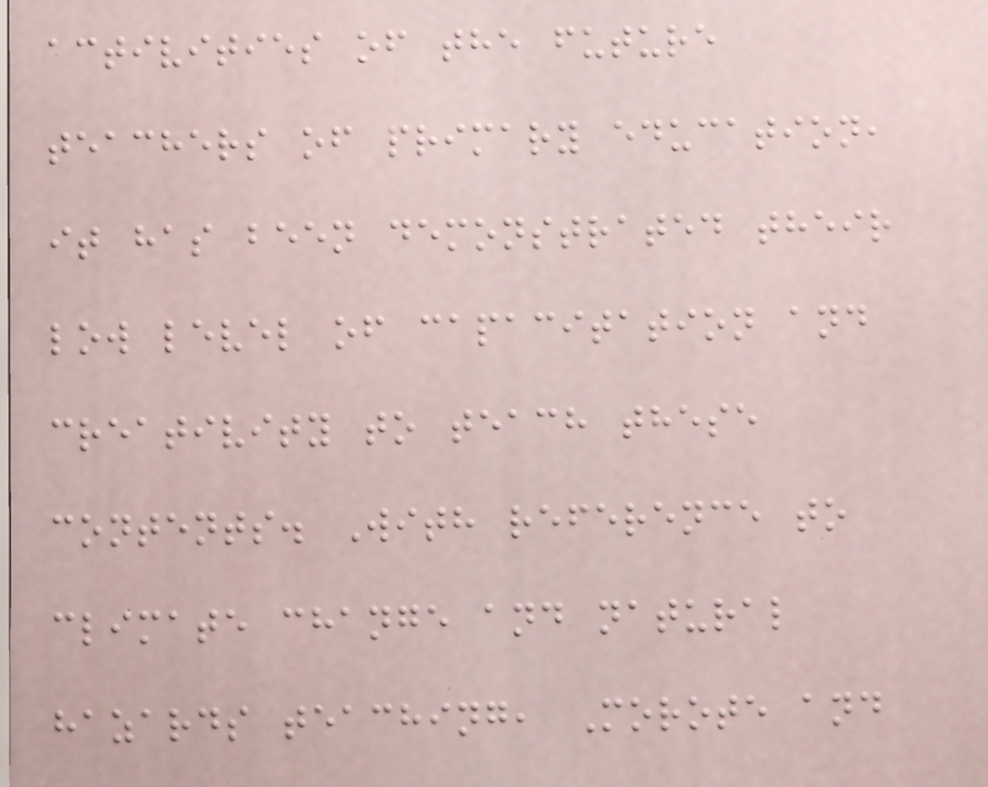activities of the future
teachers of primary education,
it has been demonstrated their
low level of capacitation and
creativity to teach these
contents. With reference to
climate change and natural
hazards teaching, Morote and
